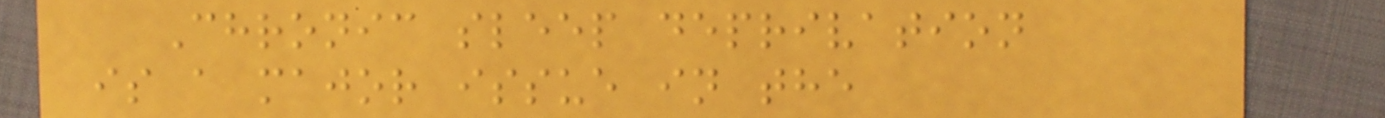Chronic sleep deprivation
is a major issue in the
